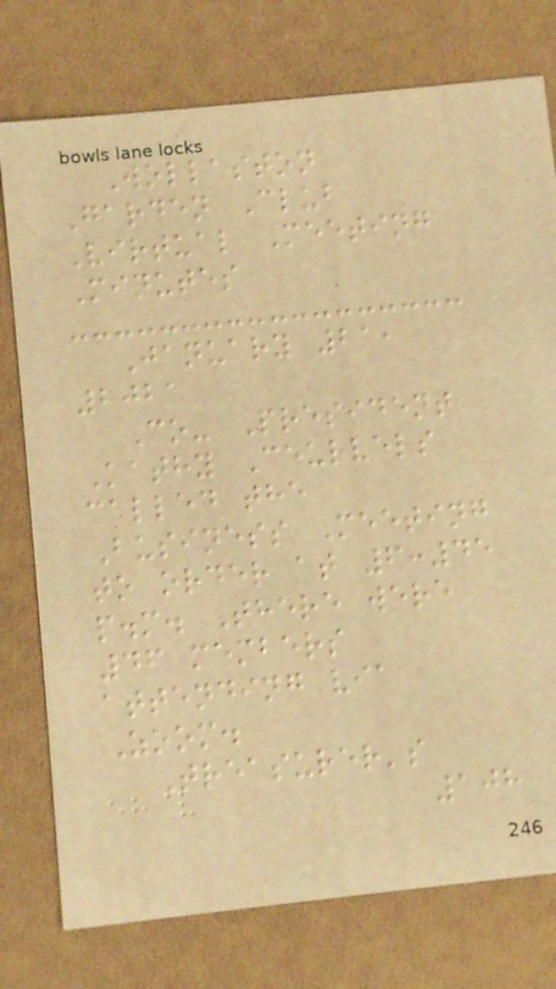Wollaston
Garden Club
Virtual Meeting
Minutes
January 21,
2021
Co- President
Kathy Ceurvels
called the
Business Meeting
to order at 6:45
p.m. There were
46 members
attending via
Zoom.
Treasurer's
108
